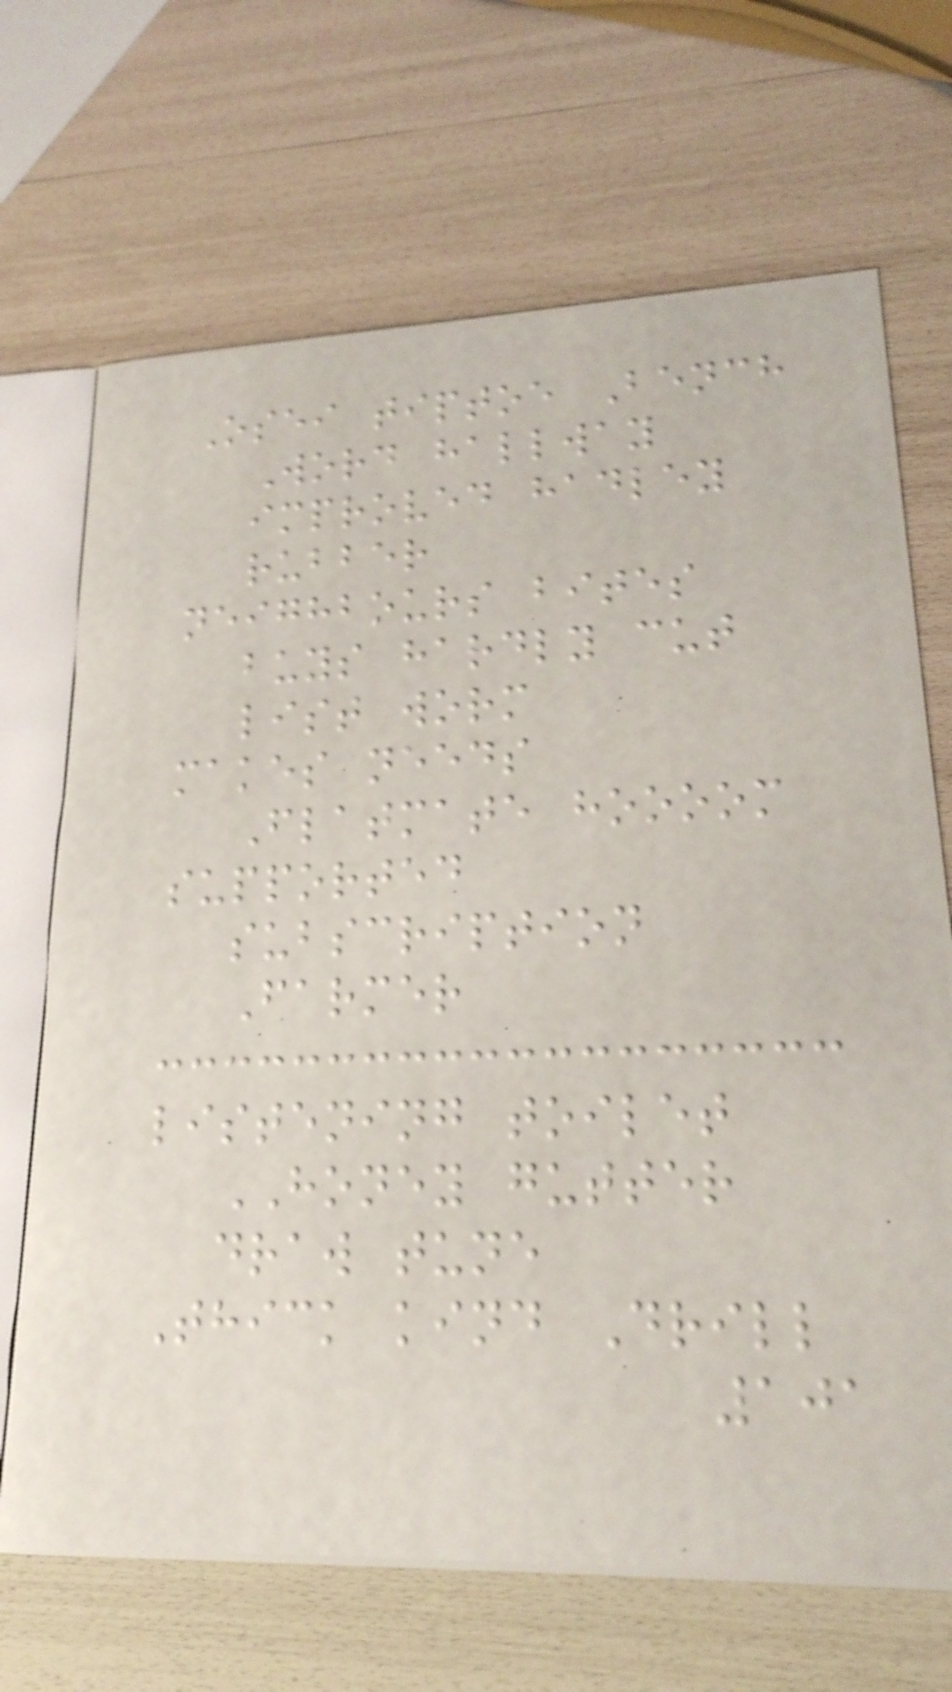Osei tiptoe Bench
Word hallway
improved hadley
rubber
neighbours bites
buys hardly cut
list worm
makes needs
Flatmate hoooom
supported
subscription
Farmer
listening toilet
HONEY gutter
draw tune
Thick kind Drill
101
